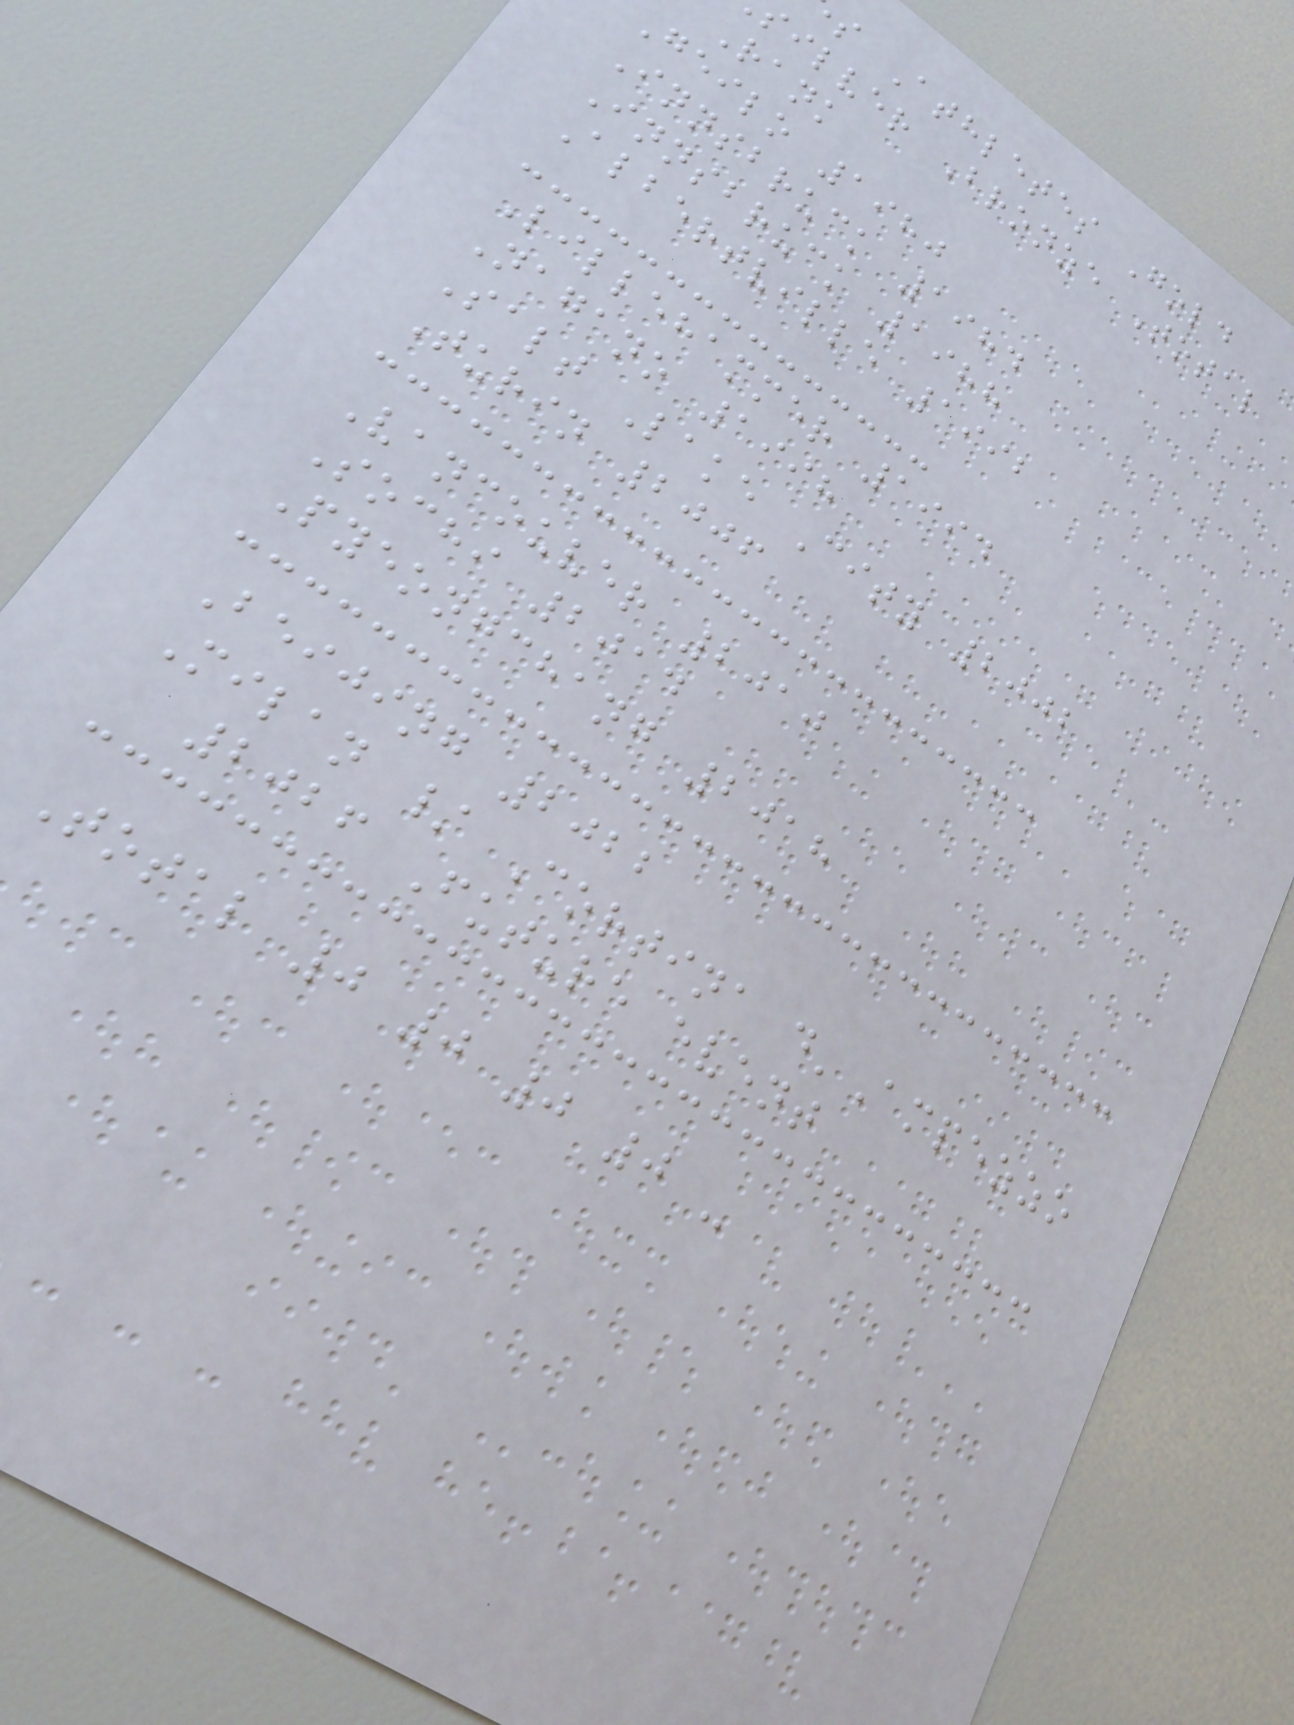s Athletes Gold
silver Bronze Total
Rank
Geilo 1980
Innsbruck 1984
Innsbruck 1988
Albertville 1992
Lillehammer 1994
Nagano 1998
Salt Lake City 2002
Turin 2006
Vancouver 2010
Sochi 2014
Pyeongchang 2018
Beijing 2022
Milan / Cortina d'Ampezzo
2026 Future event
Total 0 0 0 0 -
